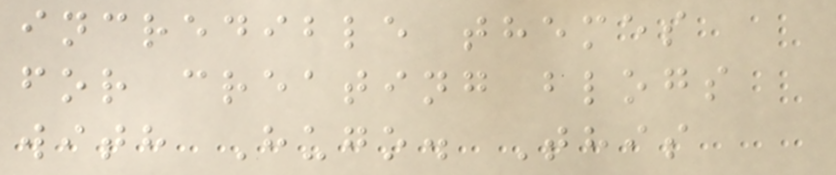incredible themes
for creating blogs
with Hugo. This
